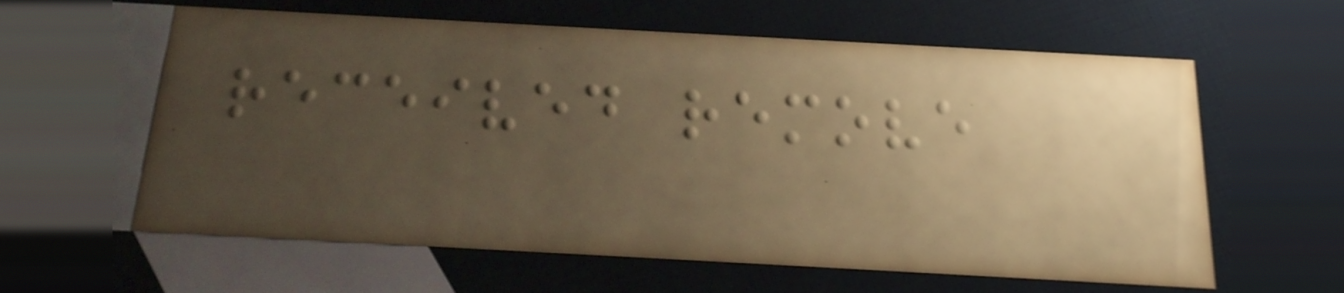received remove
